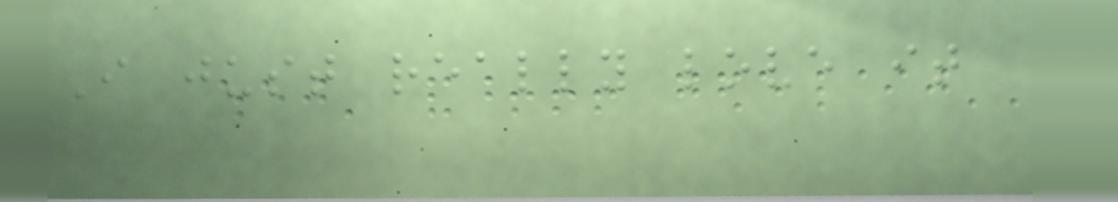I just really love it
